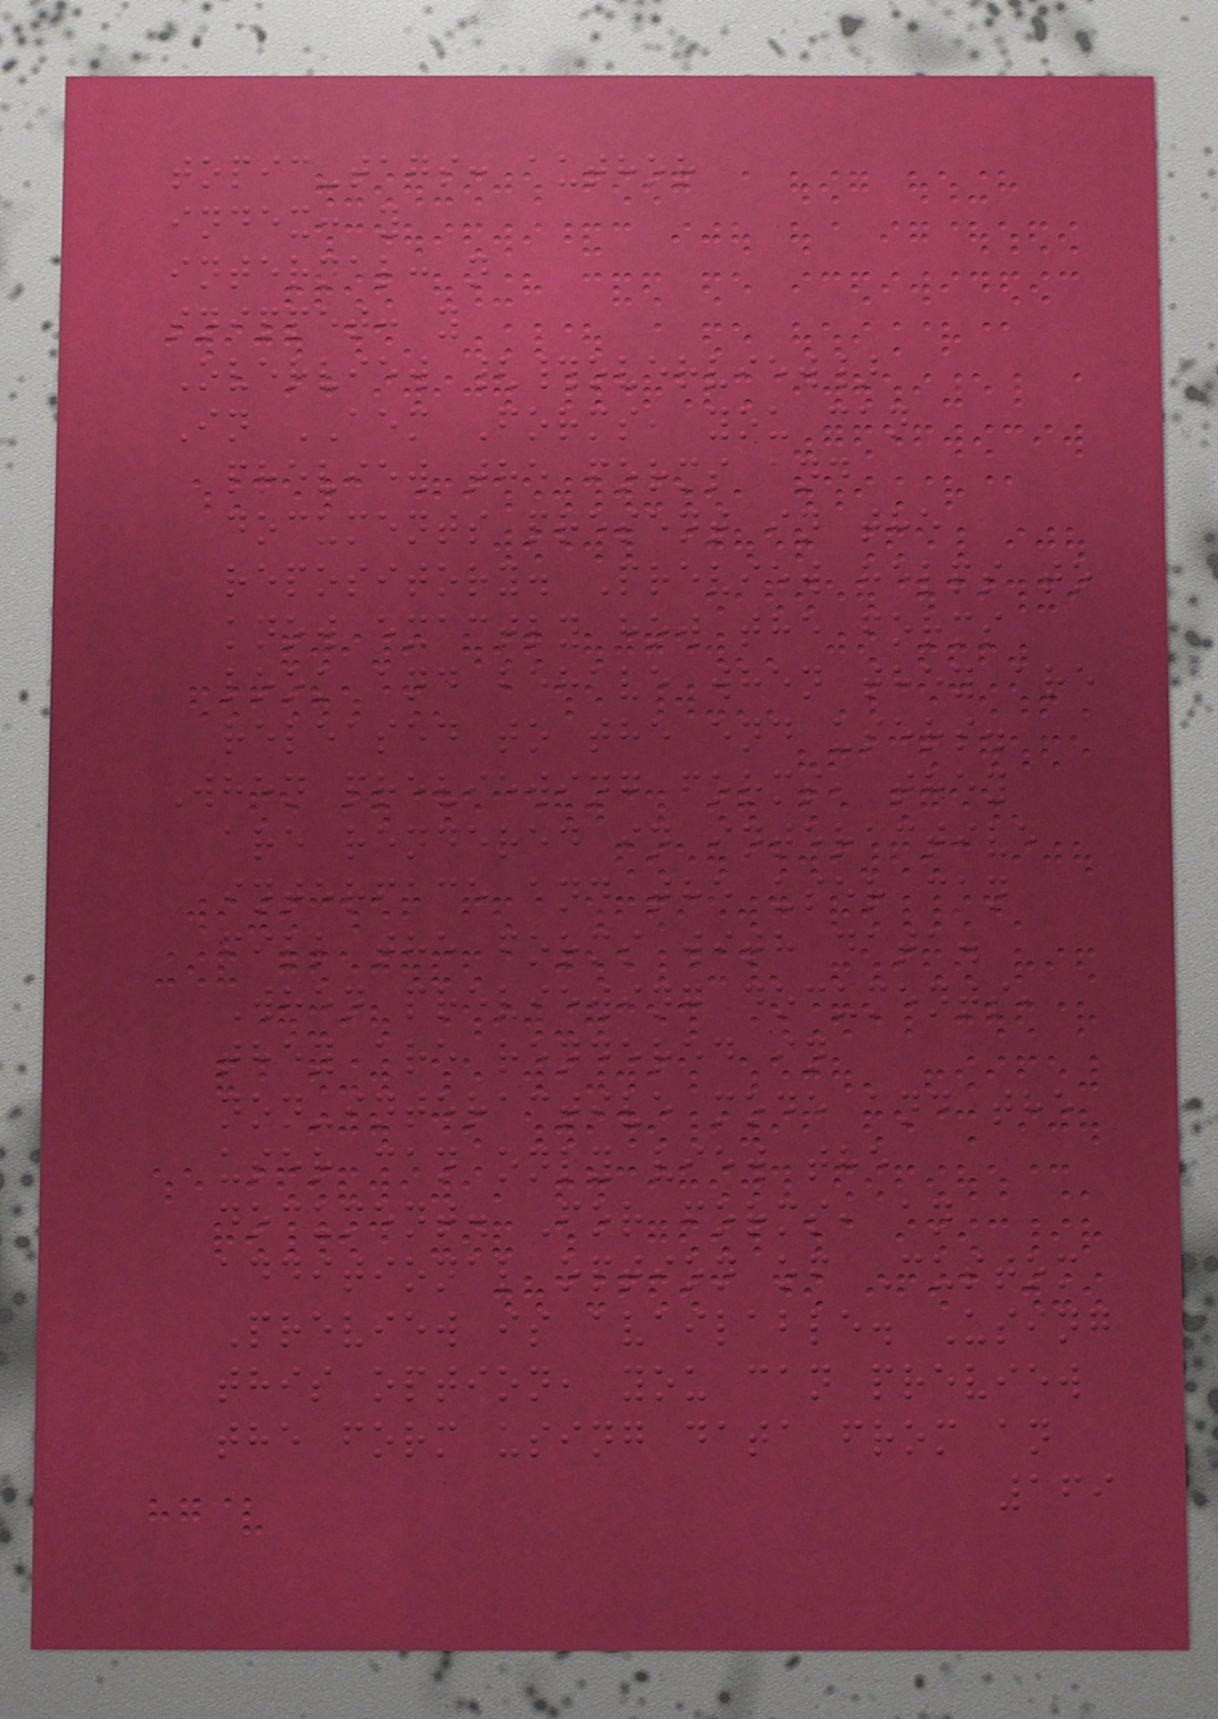topic-tags: author
index: y
internal: n
snippet: y
Overview {#overview}
In AEM Forms, you can
preview the forms and
documents present in the
repository. Preview helps to
know exactly how the forms
look and behave when they are
released to the end users.
When previewing forms, they
are rendered in interactive
interface and the user can
fill the forms with data.
When previewing documents,
they are rendered in
non-interactive mode and the
user can only view the
document. For forms, an
additional option of Custom
Preview is available. Using
this option, you can preview
the form using data from an
169
